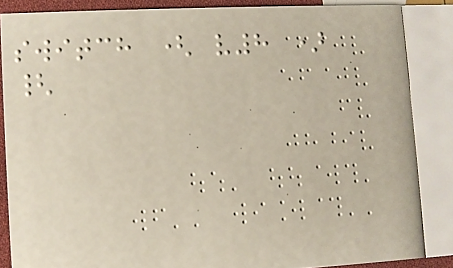switch ( v8 )
{
